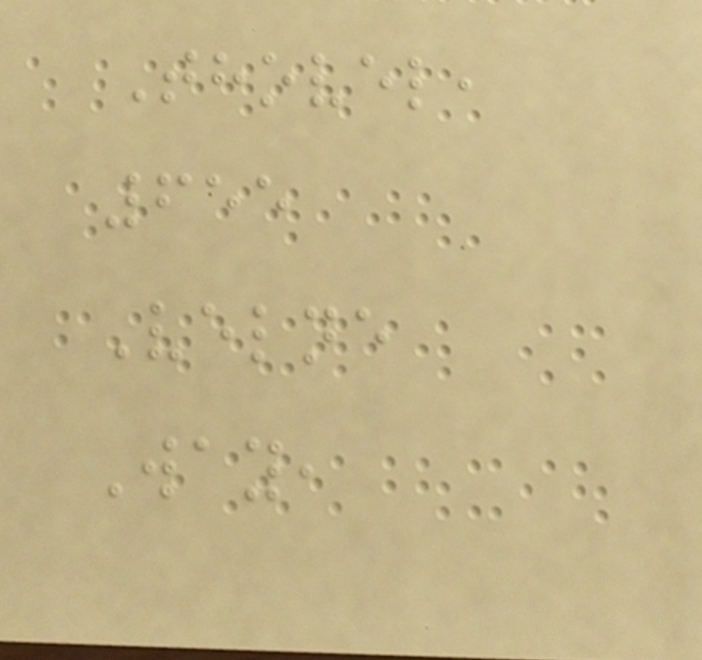Thovel,
655
Velne
Way,
